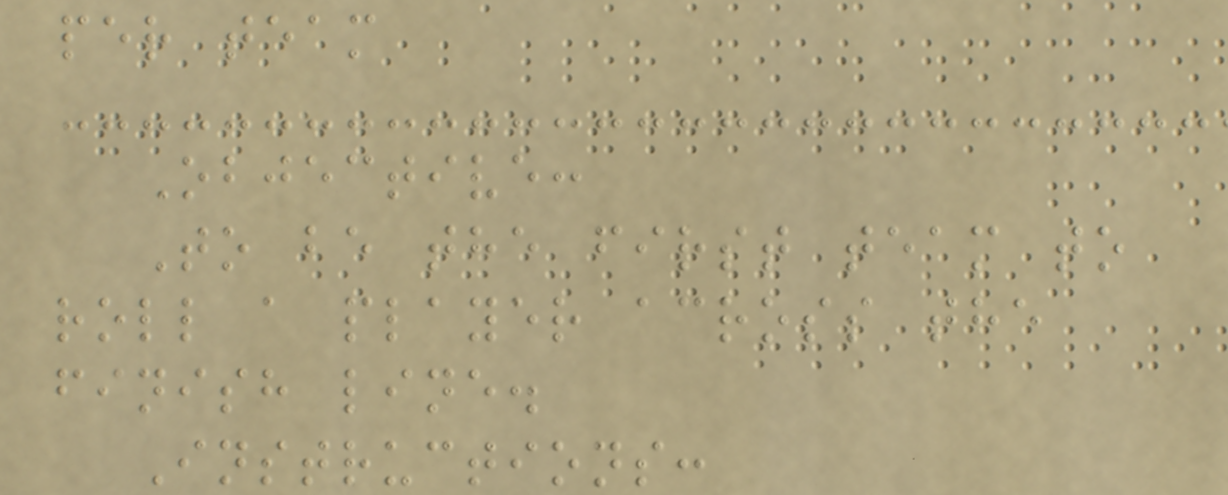per team
Objective:
To be the first team to
roll a player across the
finish line.
Instructions:
